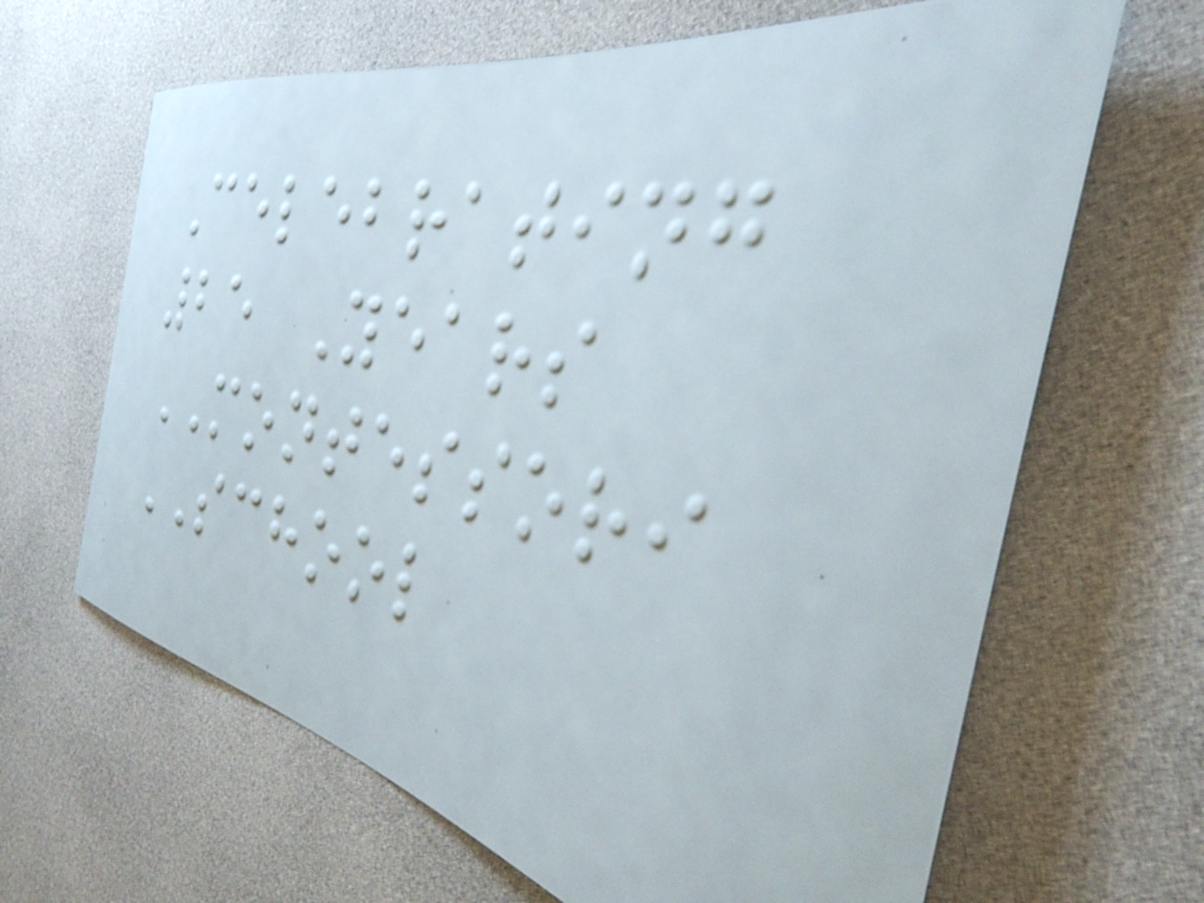Celebrating
25 Years
MONTESSORI
SCHOOL
